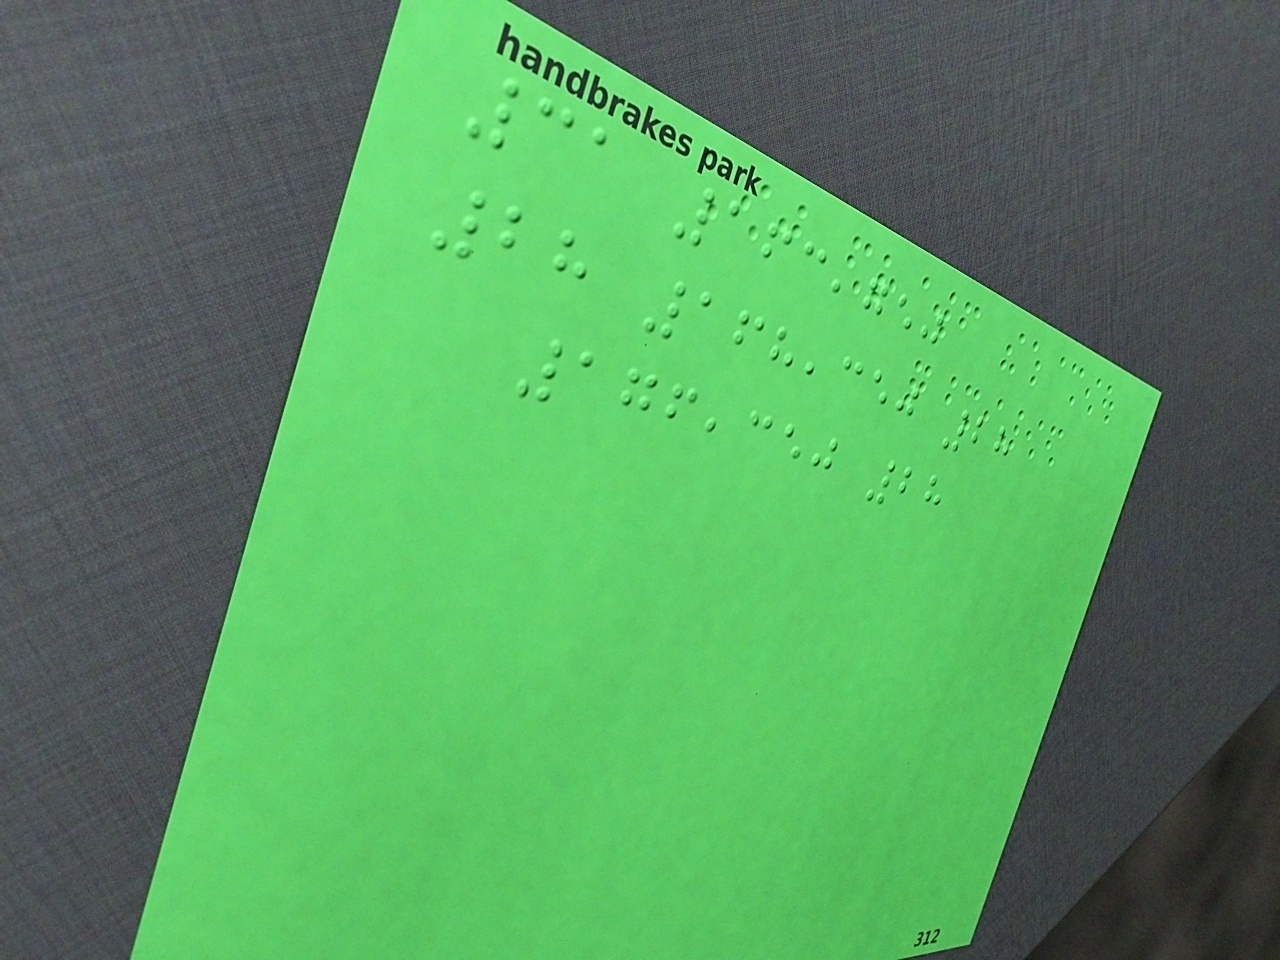31 163,750
28 168,350 28
176,350 28
